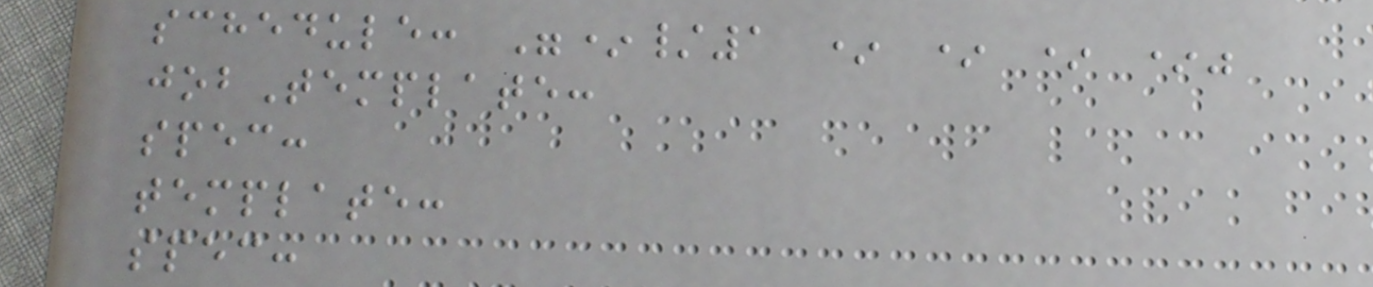schedule: "*/1 * * * *"
jobTemplate:
spec:
template:
spec:
